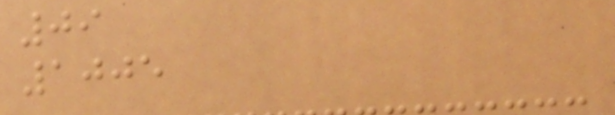09
1005
